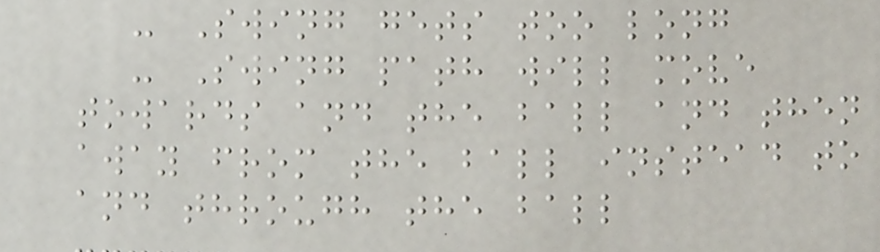- Swing gets too long
- Swing path will move
towards and the ball and then
away from the ball instead to
and through the ball
